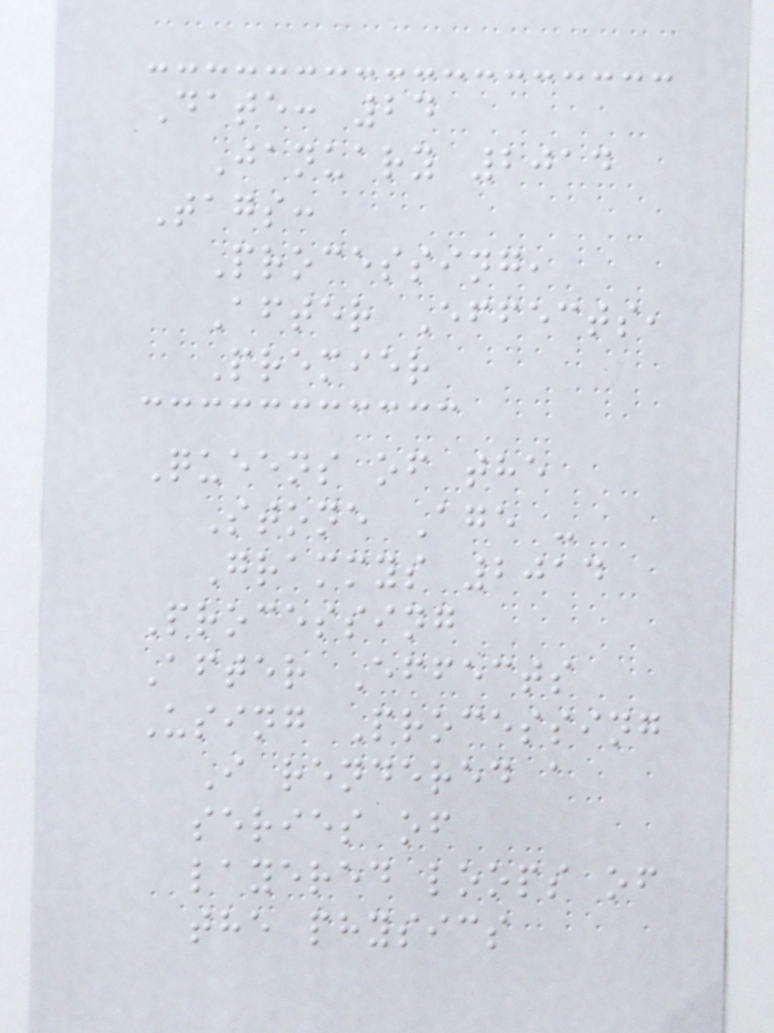Date: 24
January 2014
Tags:
Processing,
After Effects,
Premier
Queens of the
Stone Age -
Grammys 2014
Processing
After Effects
Using Processing
I rendered a
series of
layered loops of
the physics
